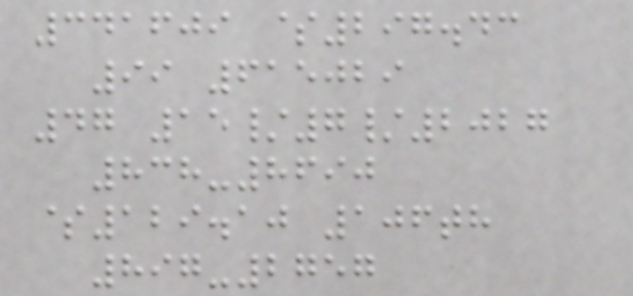341609 $297.43
99 615029
47 15/7/2027
838-8690
$129.10 106th
897-2757
